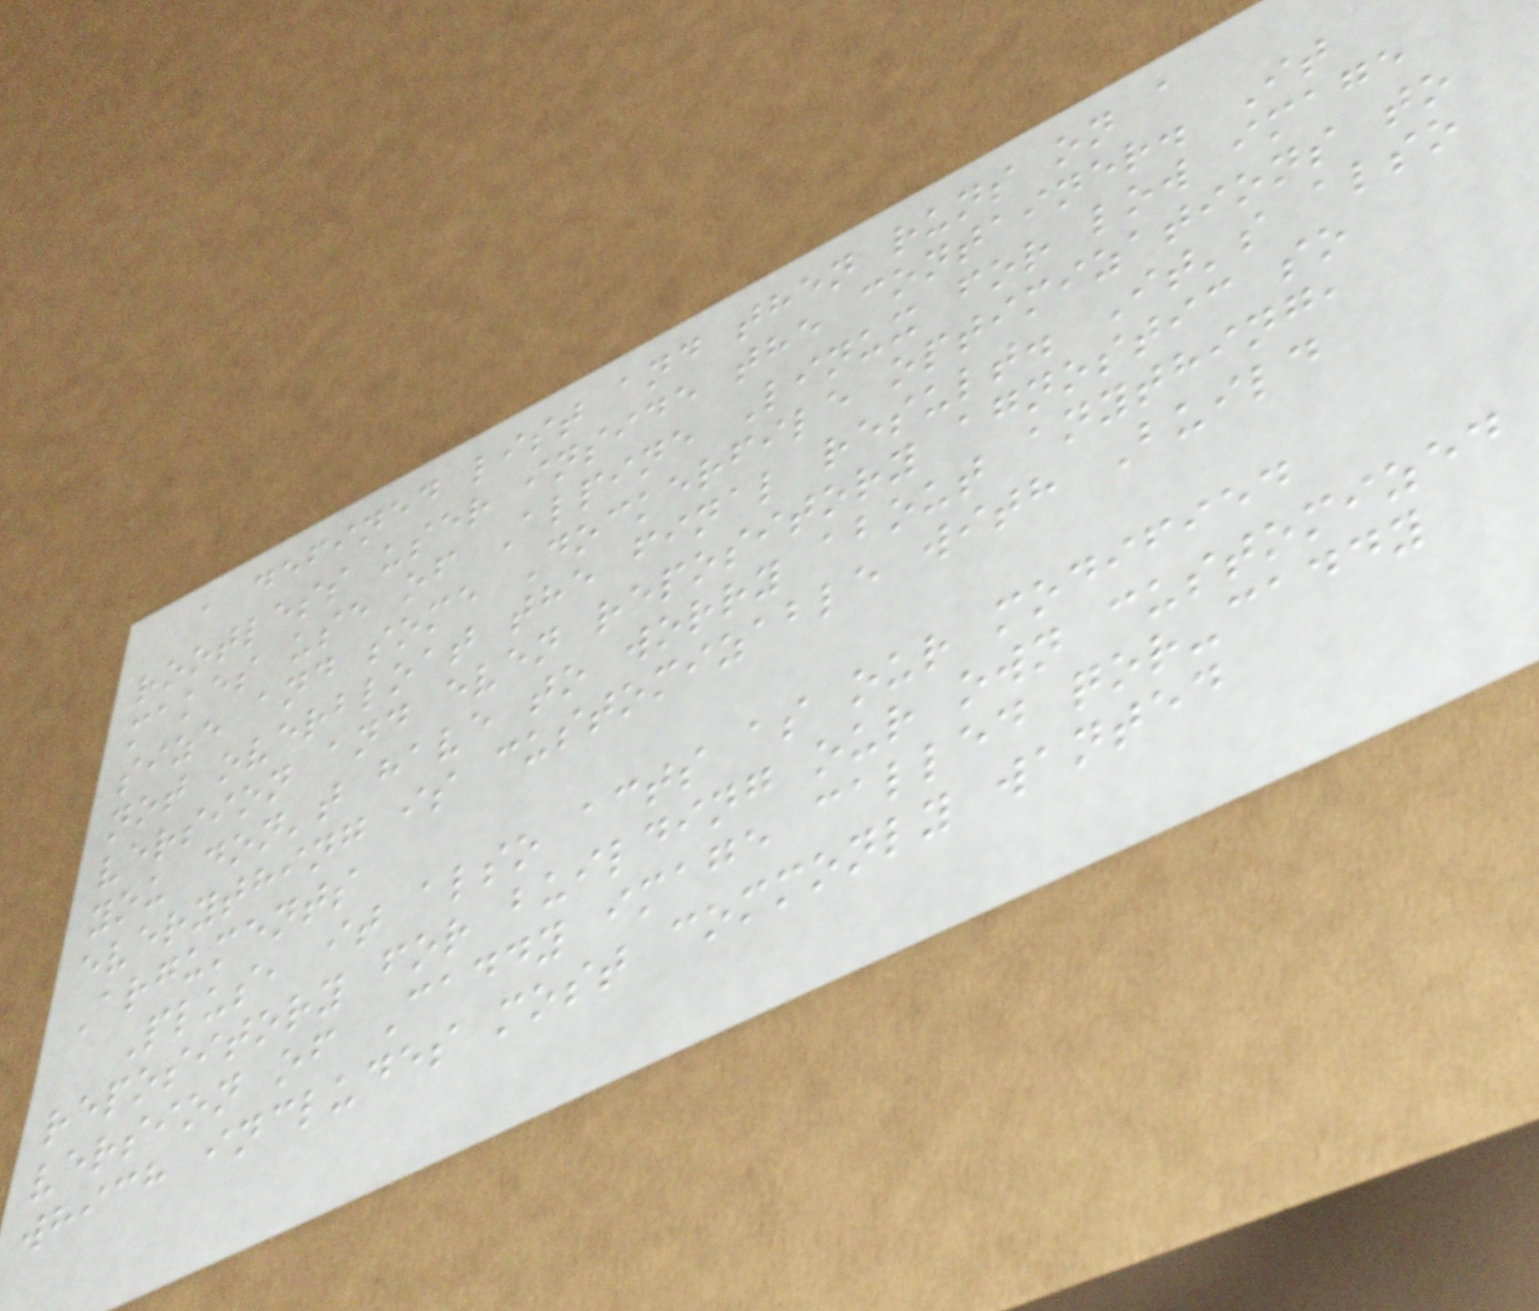a defined list and then runs on a
rootless user inside the container. It
makes use of Alpine Linux for low image
size and some Dockerfile optimizations to
not overbloat the final result. It's also
version and even repository agnostic so
you don't have to worry about anything,
everything is customizable with Build
Arguments
Plus, it also acts as our modified
repository for building our own customized
version of Caddy image called qor-caddy
which includes most commonly wanted
